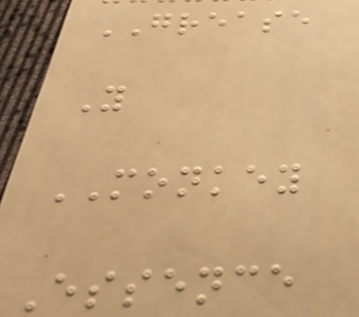GREASE
Y
MONKEY
Essence
